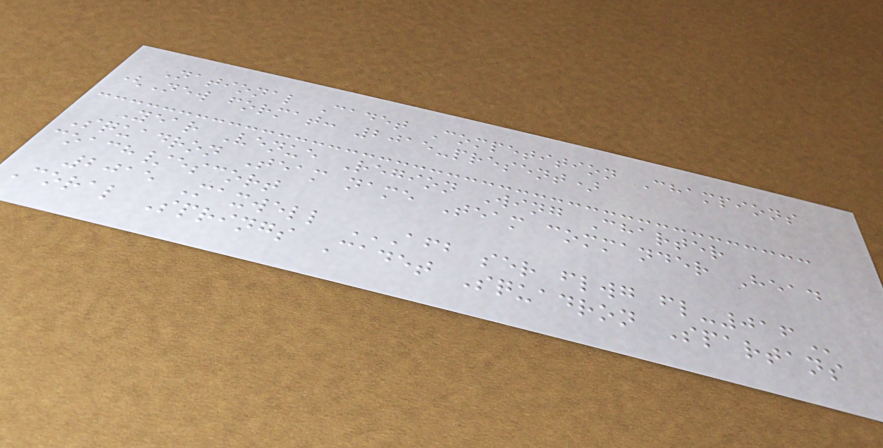National Cadet Competition Champions
(New format: 2015-present)
Year Venue Region Wing Charter
Squadron Team name Team commander Head
coach/escort
2015 Maxwell AFB SER FLWG FL-016
Coral Springs Cadet Squadron Spartans
